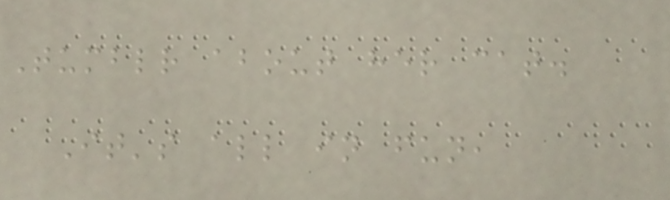Tumblr about her cat.
It's all in fun,
